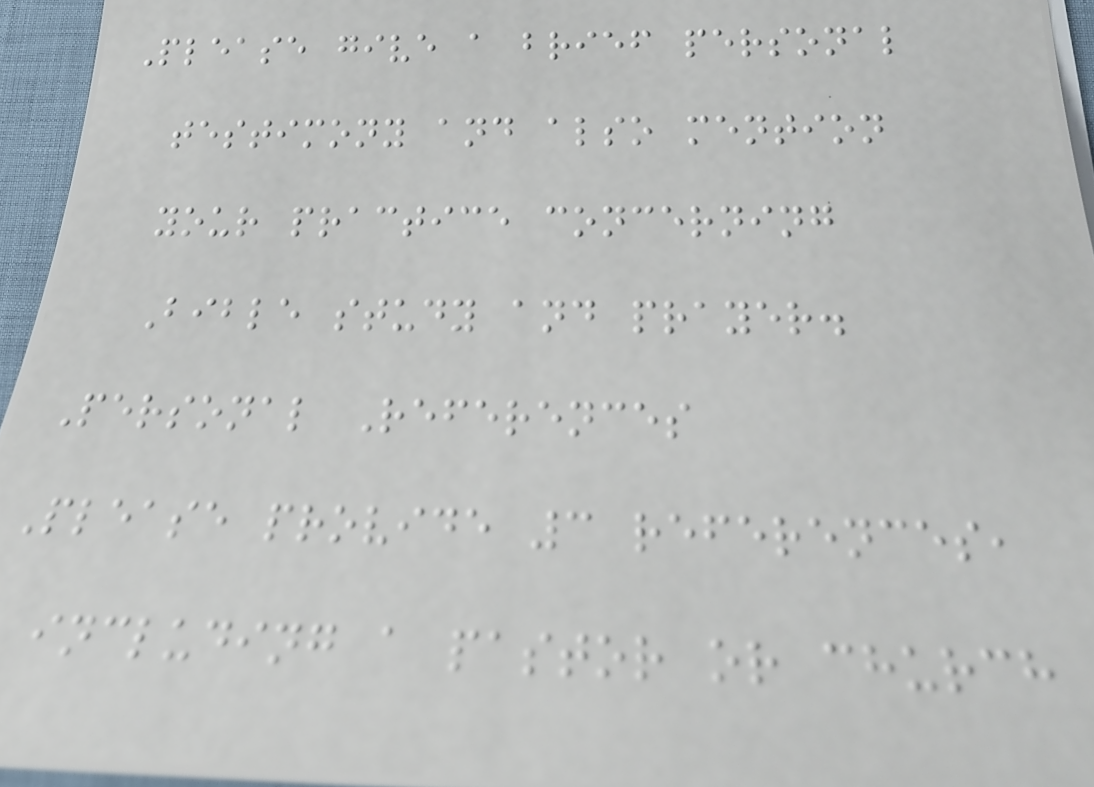Please give a brief personal
testimony and also mention
your practice concerning
Bible study and prayer.
Personal References
Please provide 3 references,
including a pastor or church
